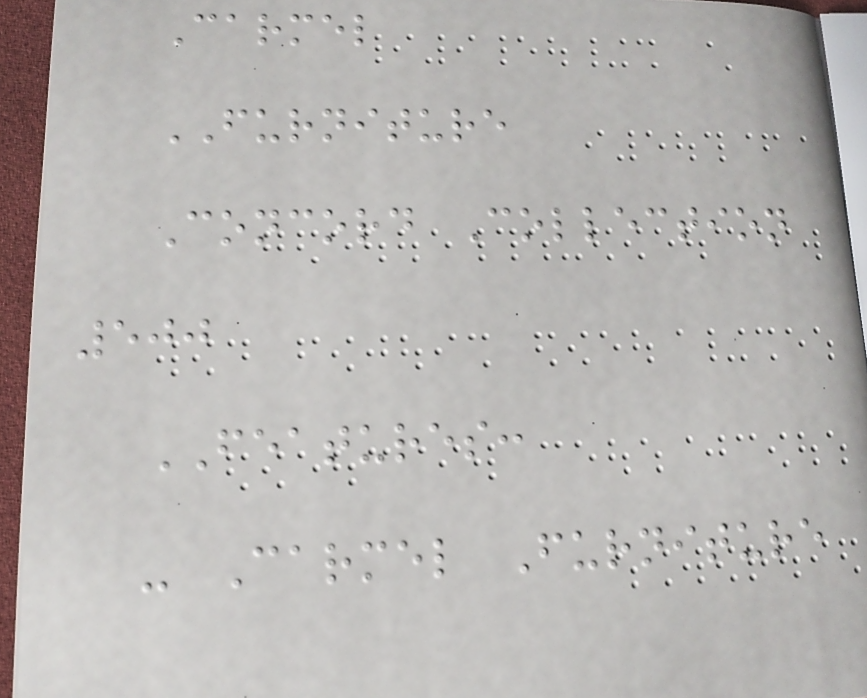Carmel
FURNITURE
Concord Collection
500
FEATURES:
- Carmel Furniture
